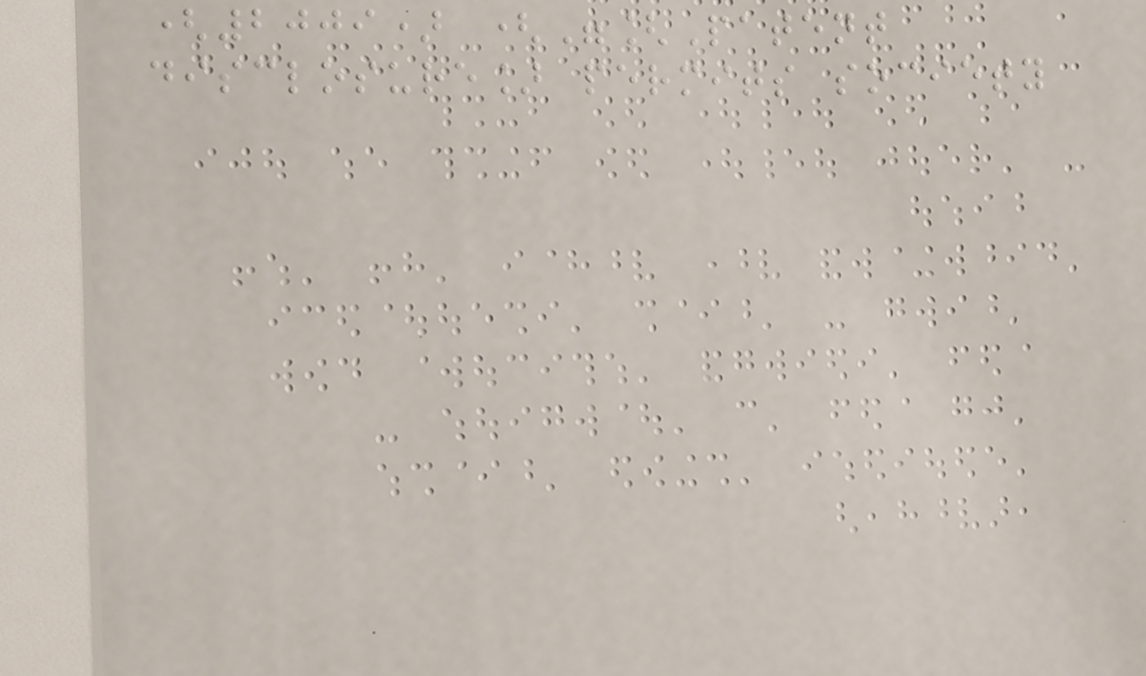(2009) ("[Patent
disclosure] permits society
